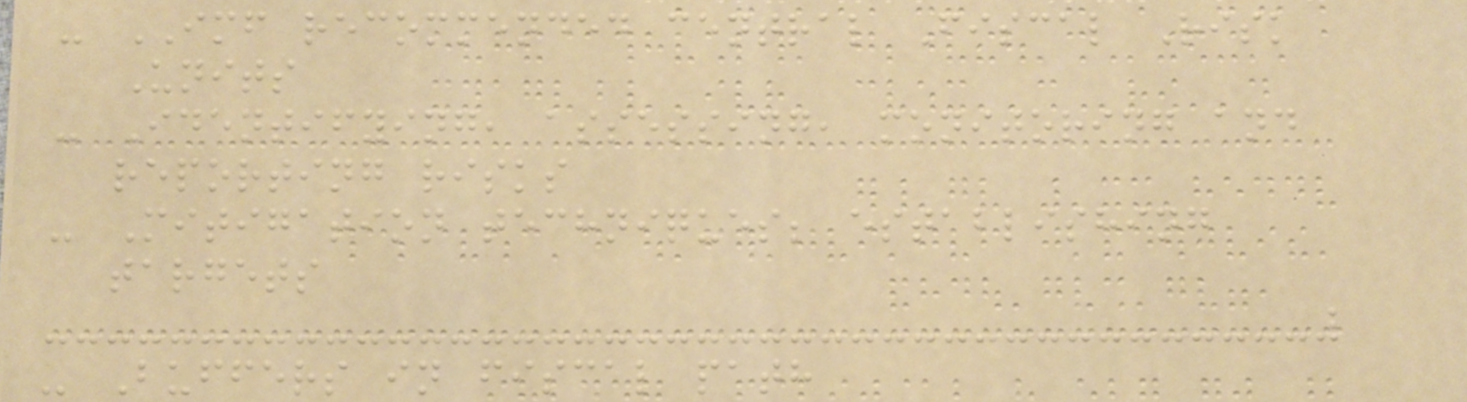- IMF recommended central Fiscal Risk
Units
- Identifying, assessing, monitoring and
reporting risks
- Mitigation techniques; establishing
targets
- Buffers in fiscal path
